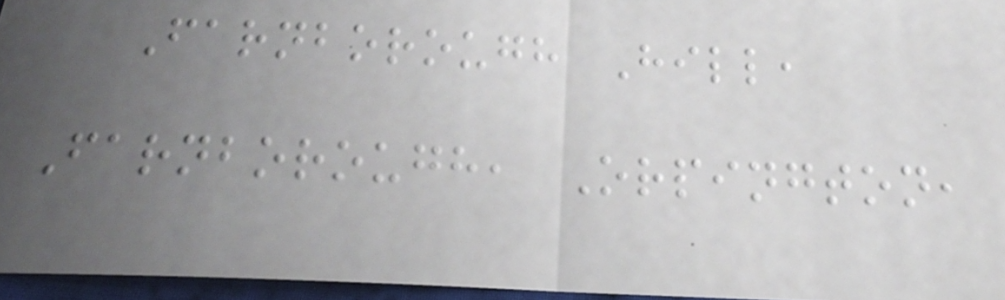Farnborough Hill,
Farnborough, Orpington,
